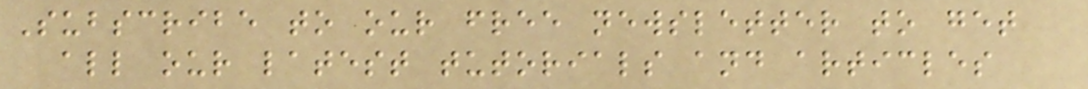Subscribe to our free newsletter to get
all our latest tutorials and articles
